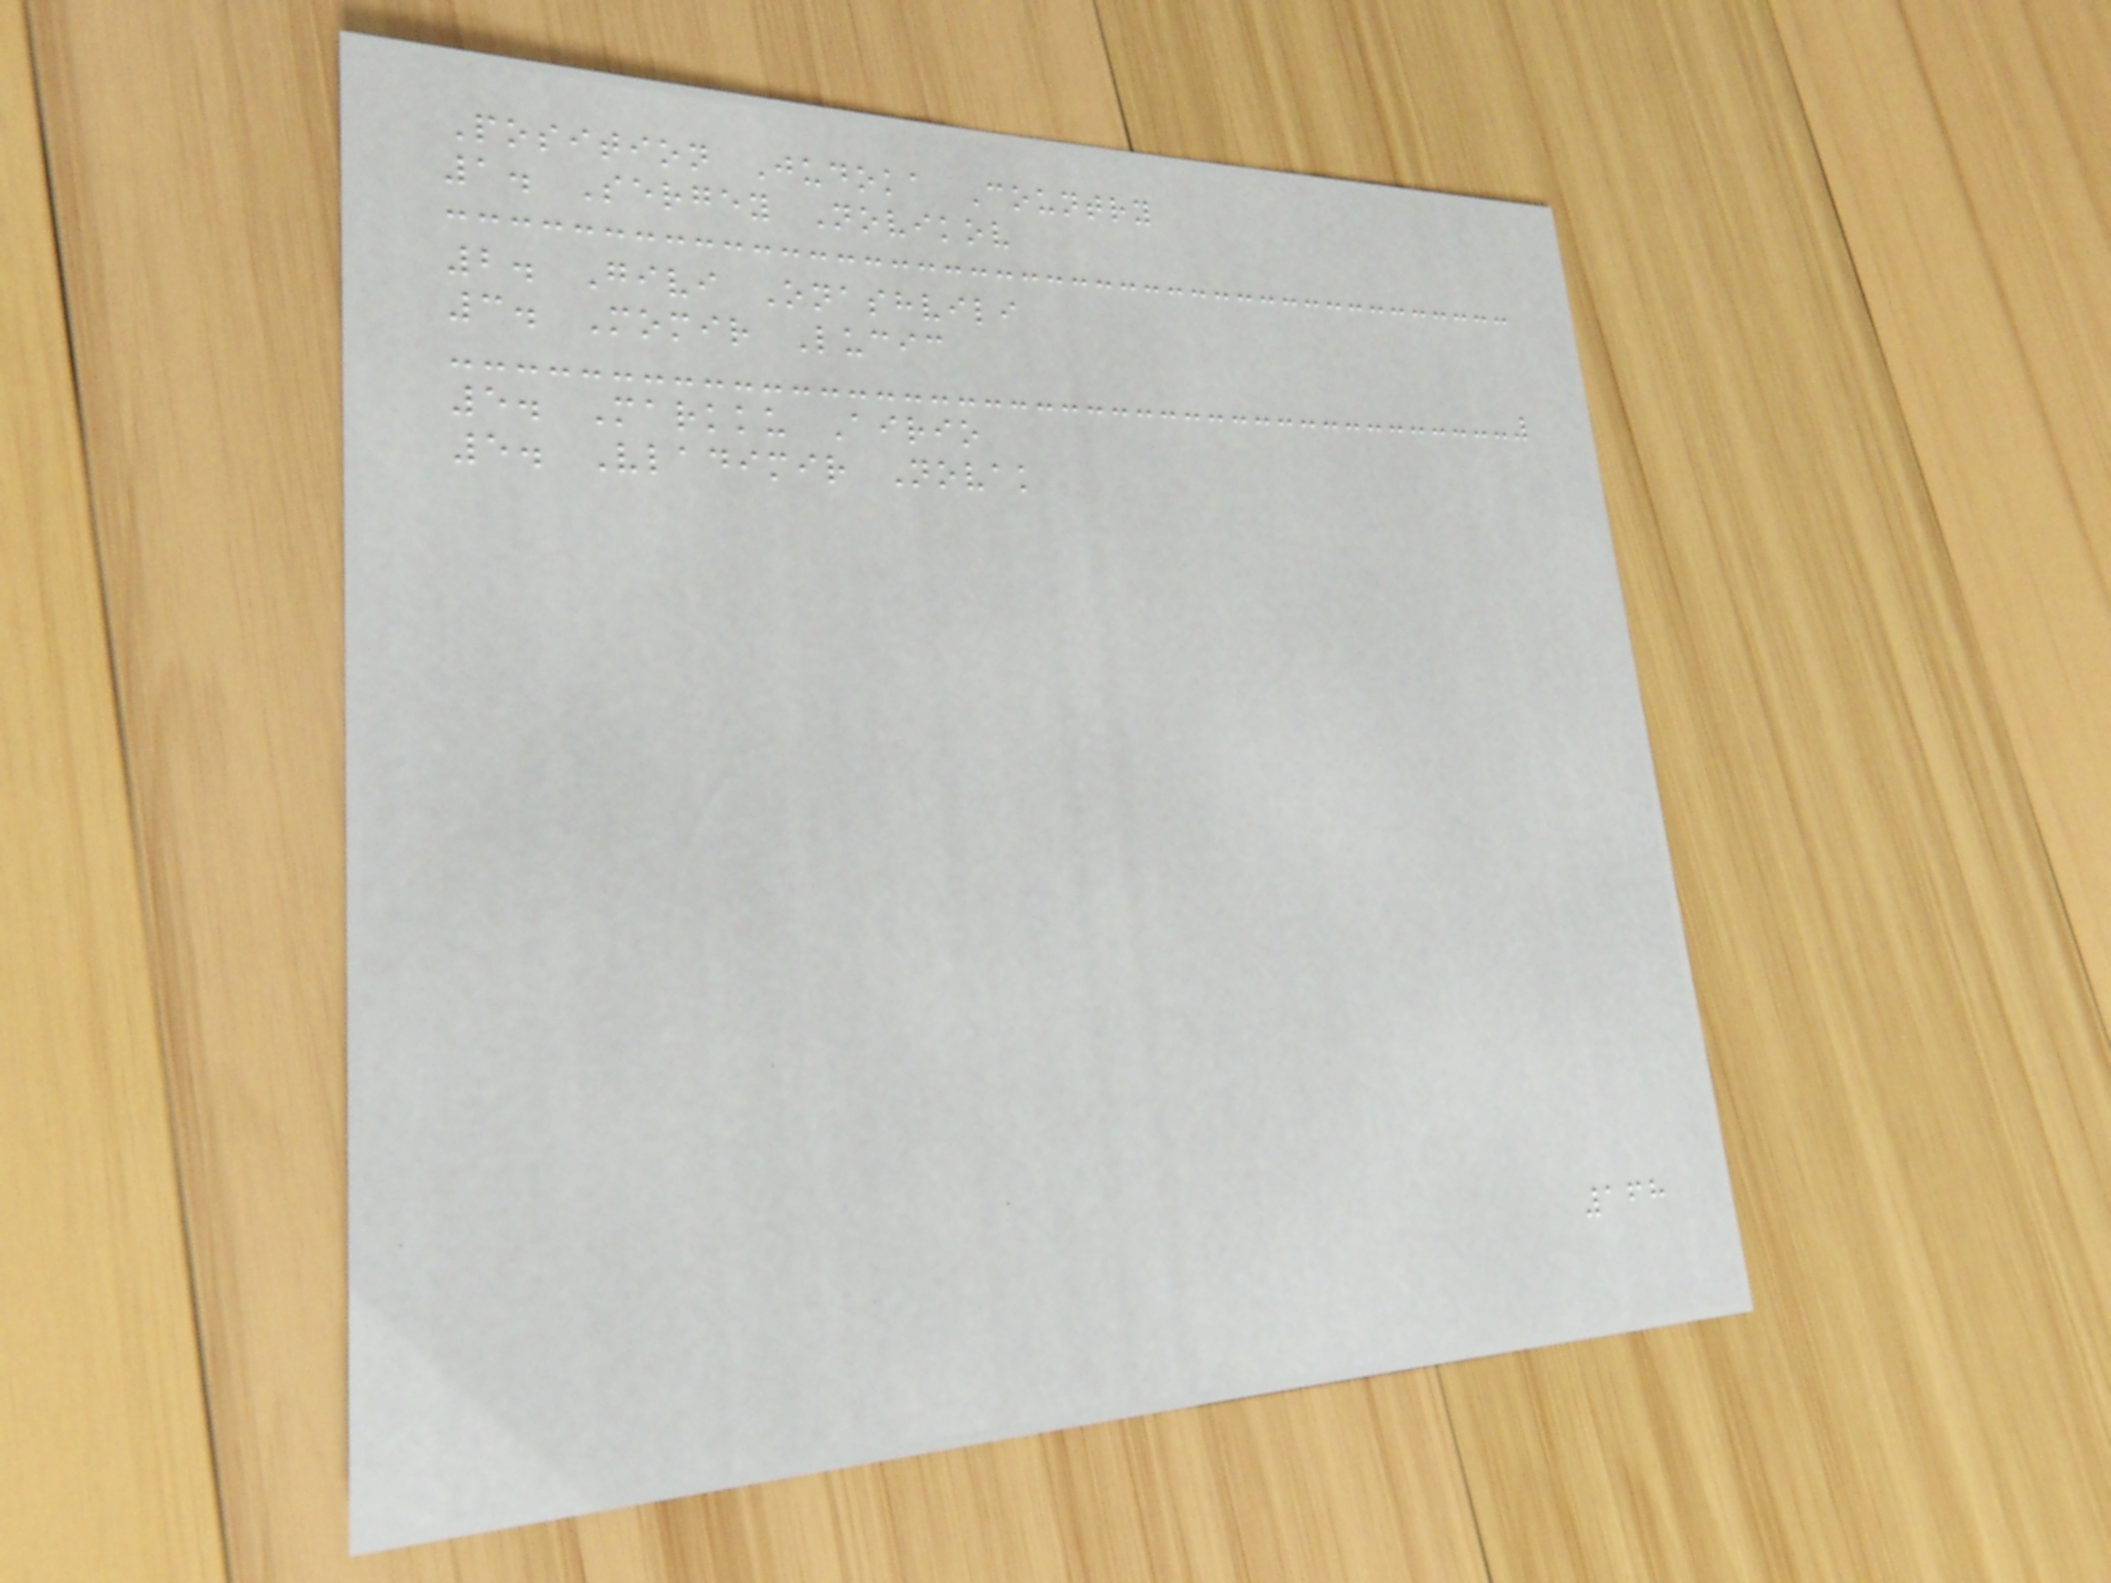Position Judoka Country
1. Sergey Novikov
2. Givi Onashvili
3. Momir Lucic
5. Markku Airio
5. Vladimir Novak
168
